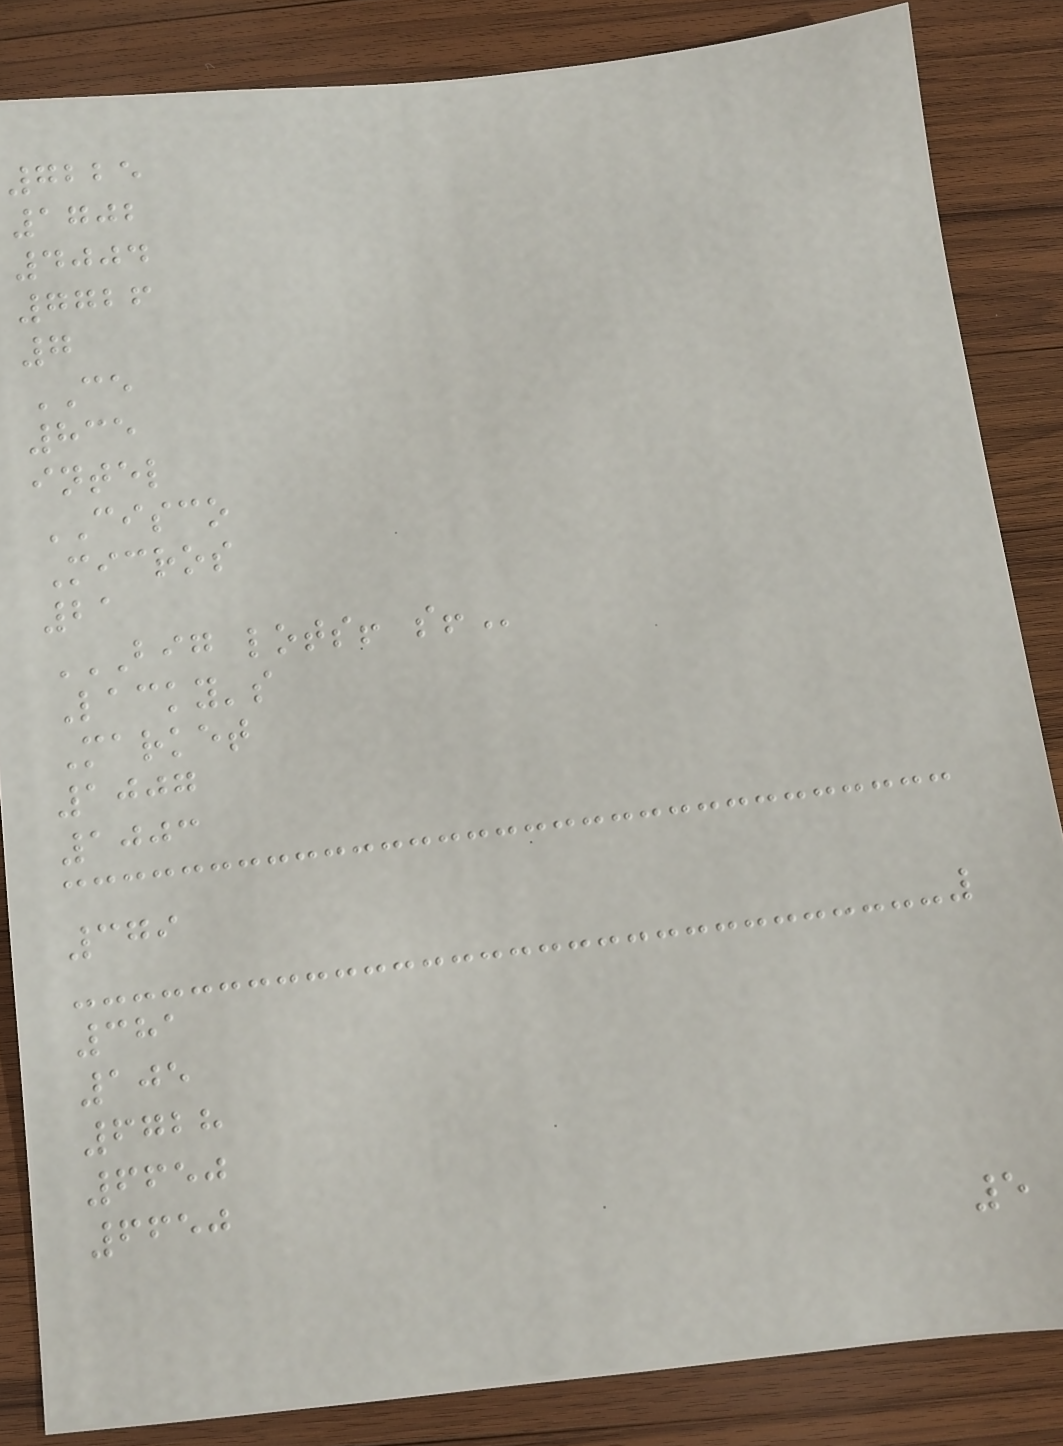7225
1702
4004
7726
7
CE
835
intel
CISCO
Micros
21
BIG LOTS! S!
Lacky's
Market
1007
1003
379
381
105
6728
6650
6650
5
